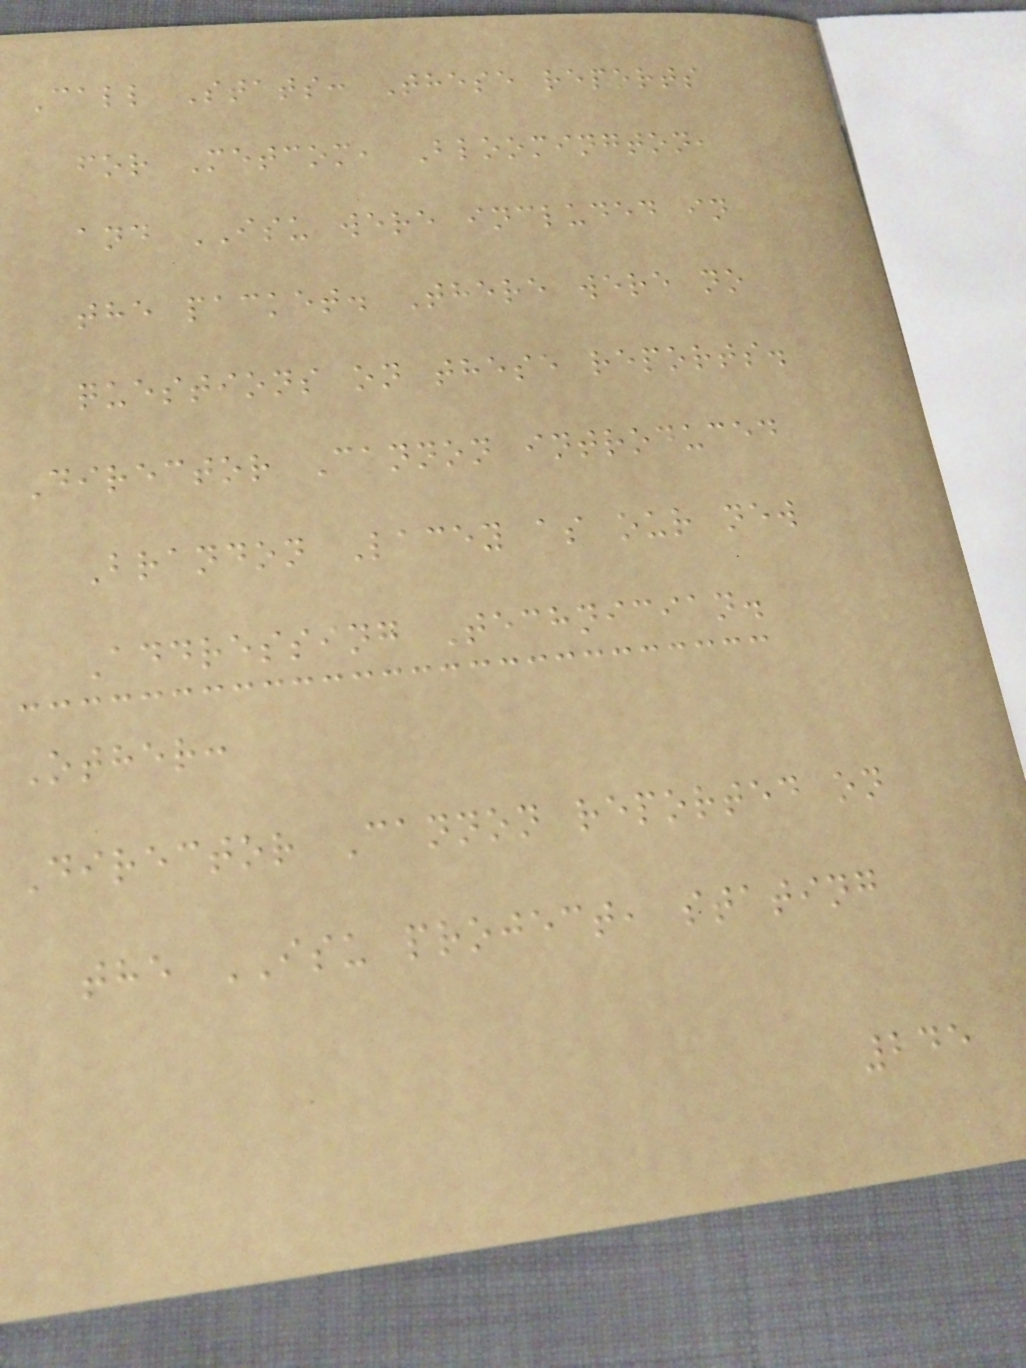Call Stats: These reports
for Metcom, Bloomington,
and ISU were included in
the packet. There were no
questions on these reports.
Director Cannon introduced
Brandon Lacey as our new
Addressing Technician.
Other:
Director Cannon reported on
the ISU project, stating
245
